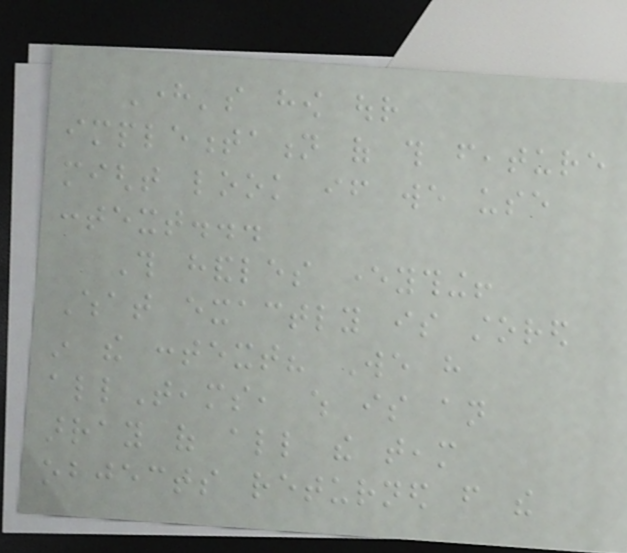Here's how our
implementation of this feature
might look if we use
context...
This handles everything!
What exactly is stored
in the context? We have
allTeams, which is an
array of all the team
objects returned from the
